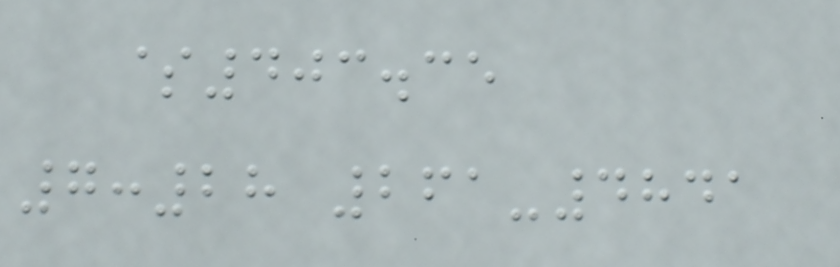$403.35
7:28 261-4841
